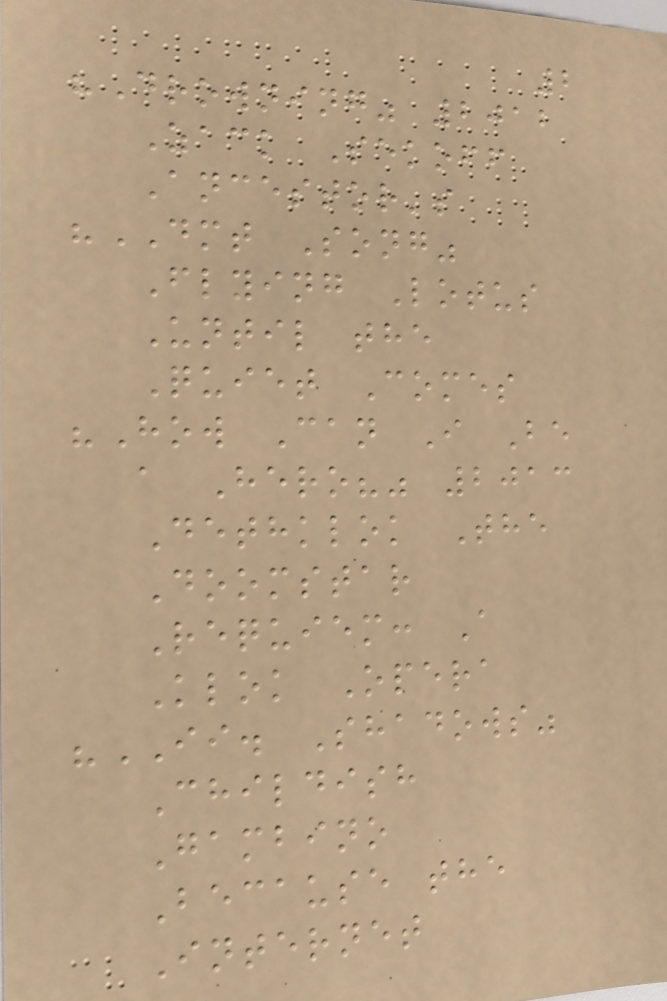2
"Drowning" 2012
Zack Sekoff
Ancestor's
"DMT Song"
Flying Lotus
Until the
Quiet Comes
"How Can I Be
a Hero?" 2013
Dethklok The
Doomstar
Requiem: A
Klok Opera
"II. Shadows"
Childish
Gambino
Because the
Internet
